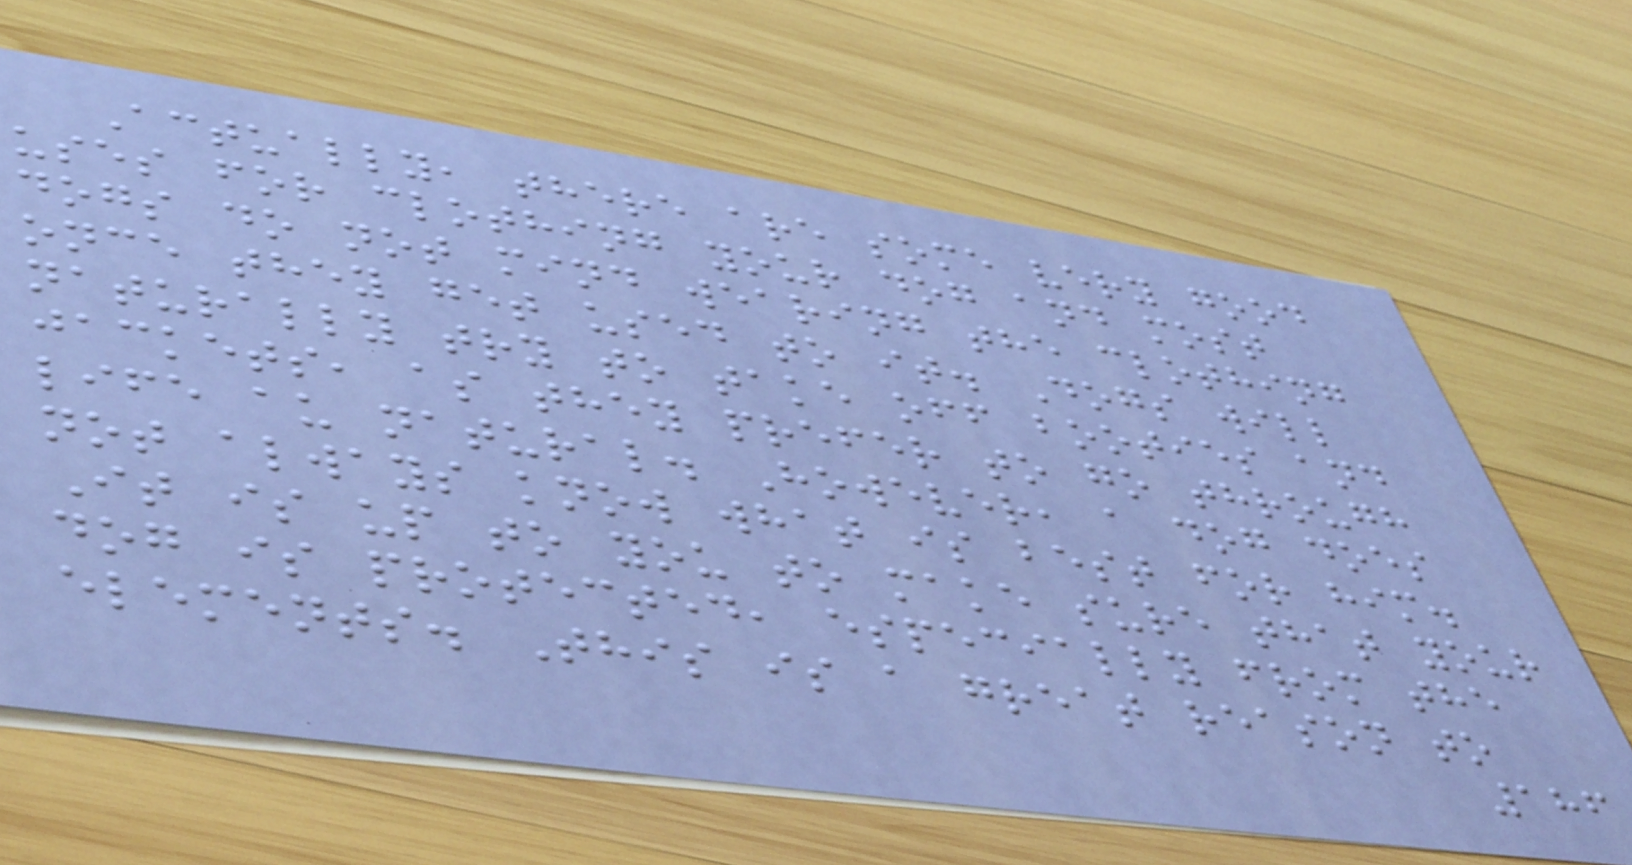Actually, there are some very good
uses for clothing your dog and most
dogs do not mind wearing the clothing
once they get used to it. Dogs will
naturally try to take off booties and
jackets, as they prefer to go through
life au natural. However, a dog does
not always know what is best for him.
It is up to you to make sure that your
dog is protected, especially from the
elements. This is a great reason to
186
